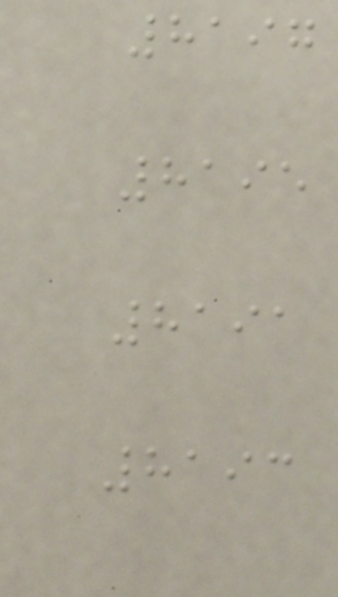8197
8195
8191
8193
